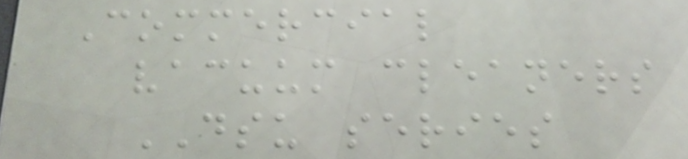Commercial
vacuum cleaners
DSU series
